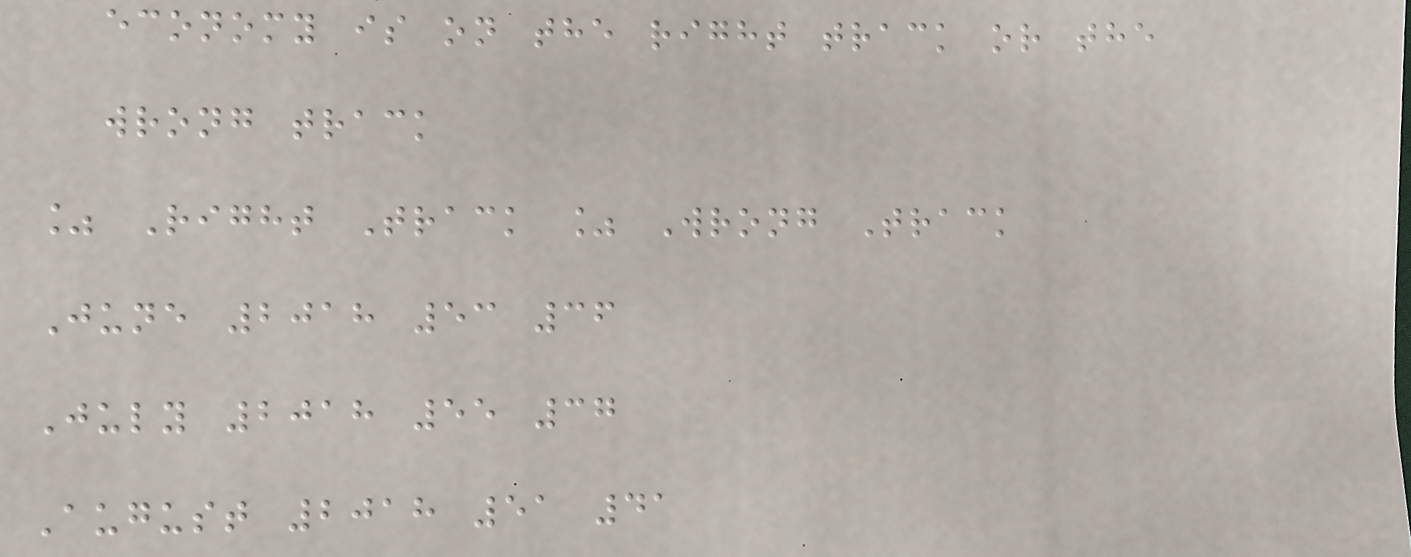economy is on the right track or the
wrong track
% Right Track % Wrong Track
June 2018 53 36
July 2018 55 37
August 2018 51 41
